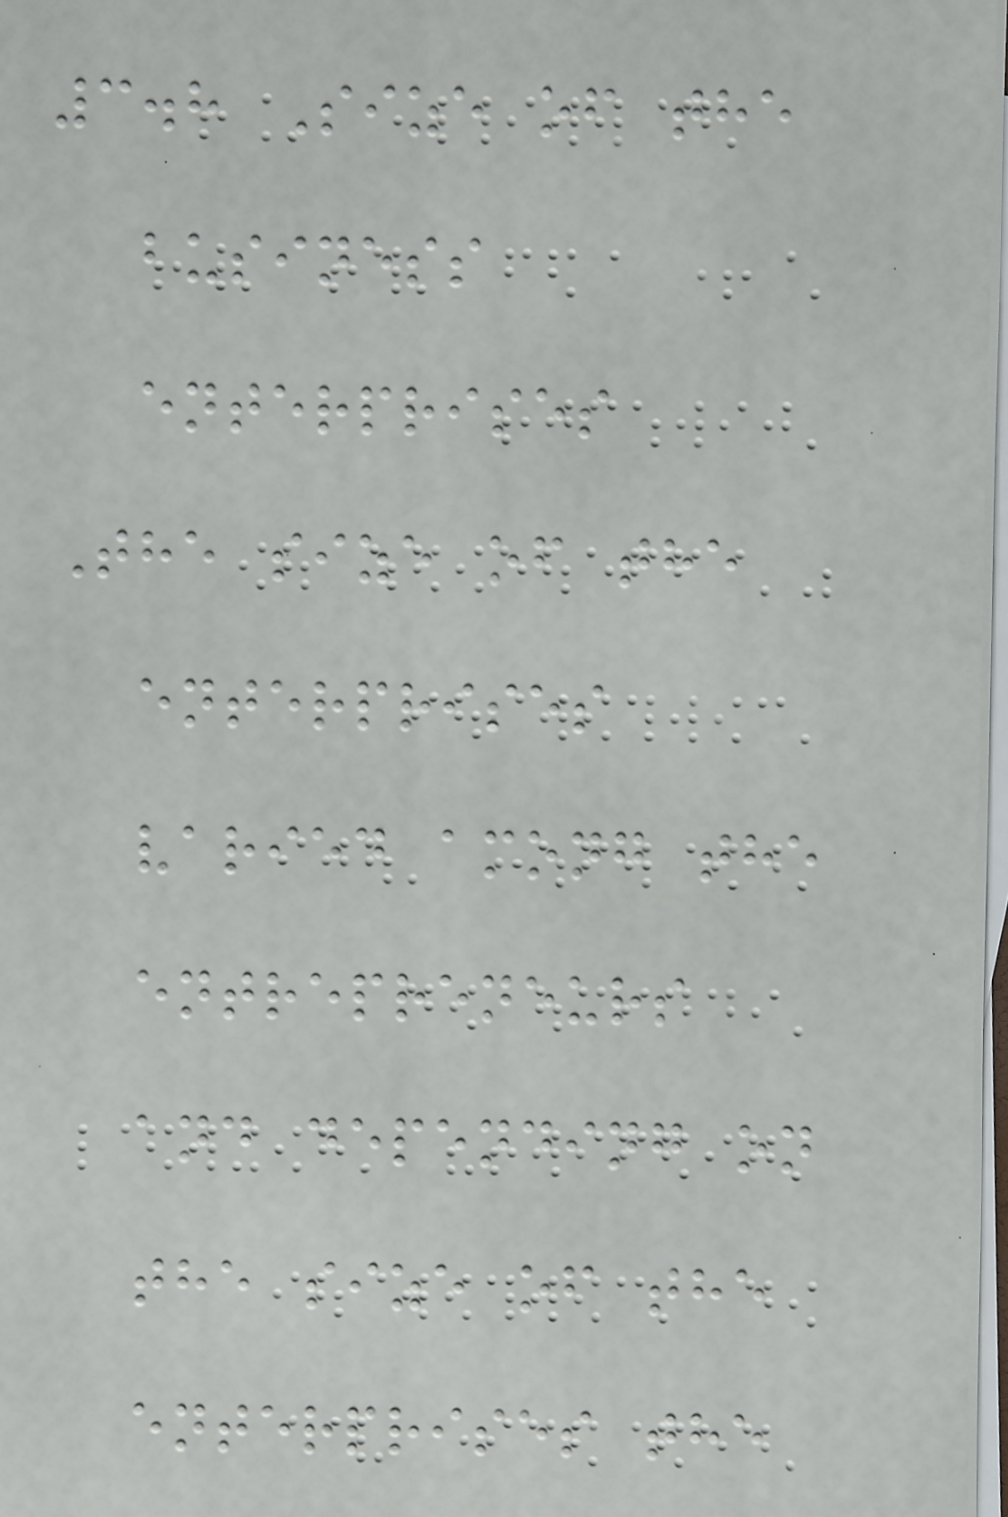3.8 Size of the
business
enterprises
The size of the
enterprises
varied among the
entrepreneurs
and depending on
the size of the
enterprises the
